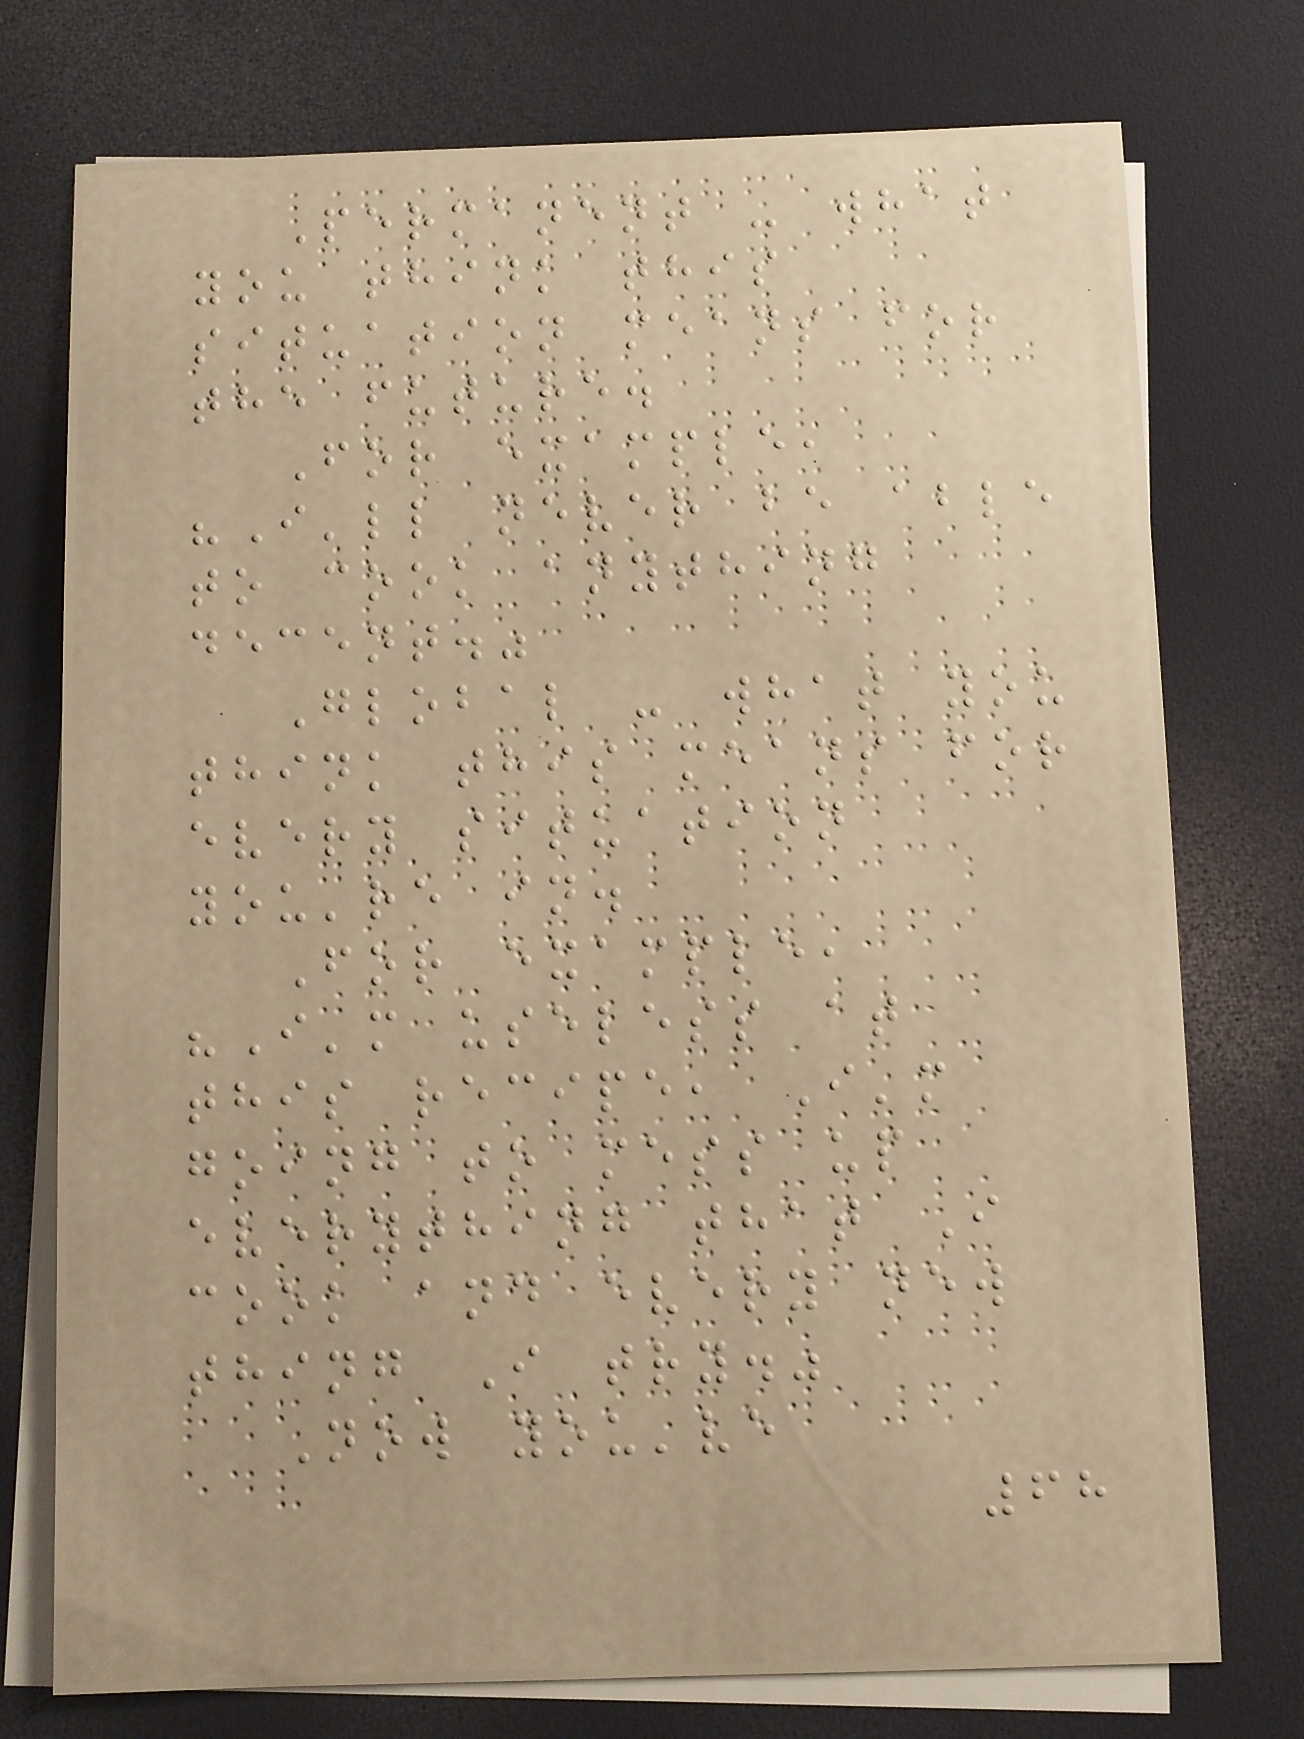Permanent - what
you think this
situation means for
the future.
For example,
"I'll never be able
to cook anything
decent."
Global - what you
think this means for
every situation
you're in.
For example,
"I'm useless at
this recipe, I'm
going to mess up
everything that I
cook and every new
thing I try."
Now you've
68
